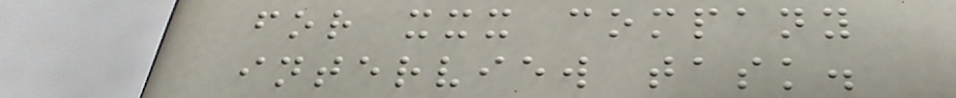for xxx company
interview task.
